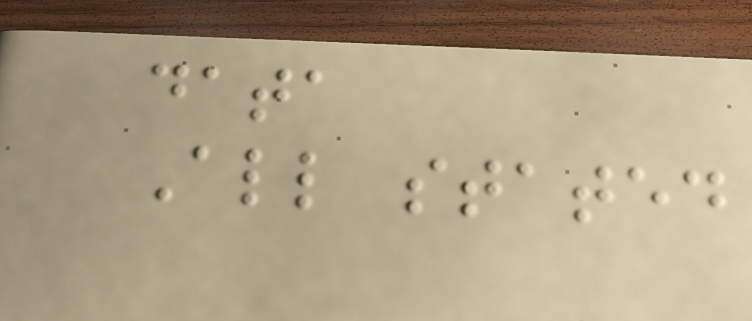data
All stated
